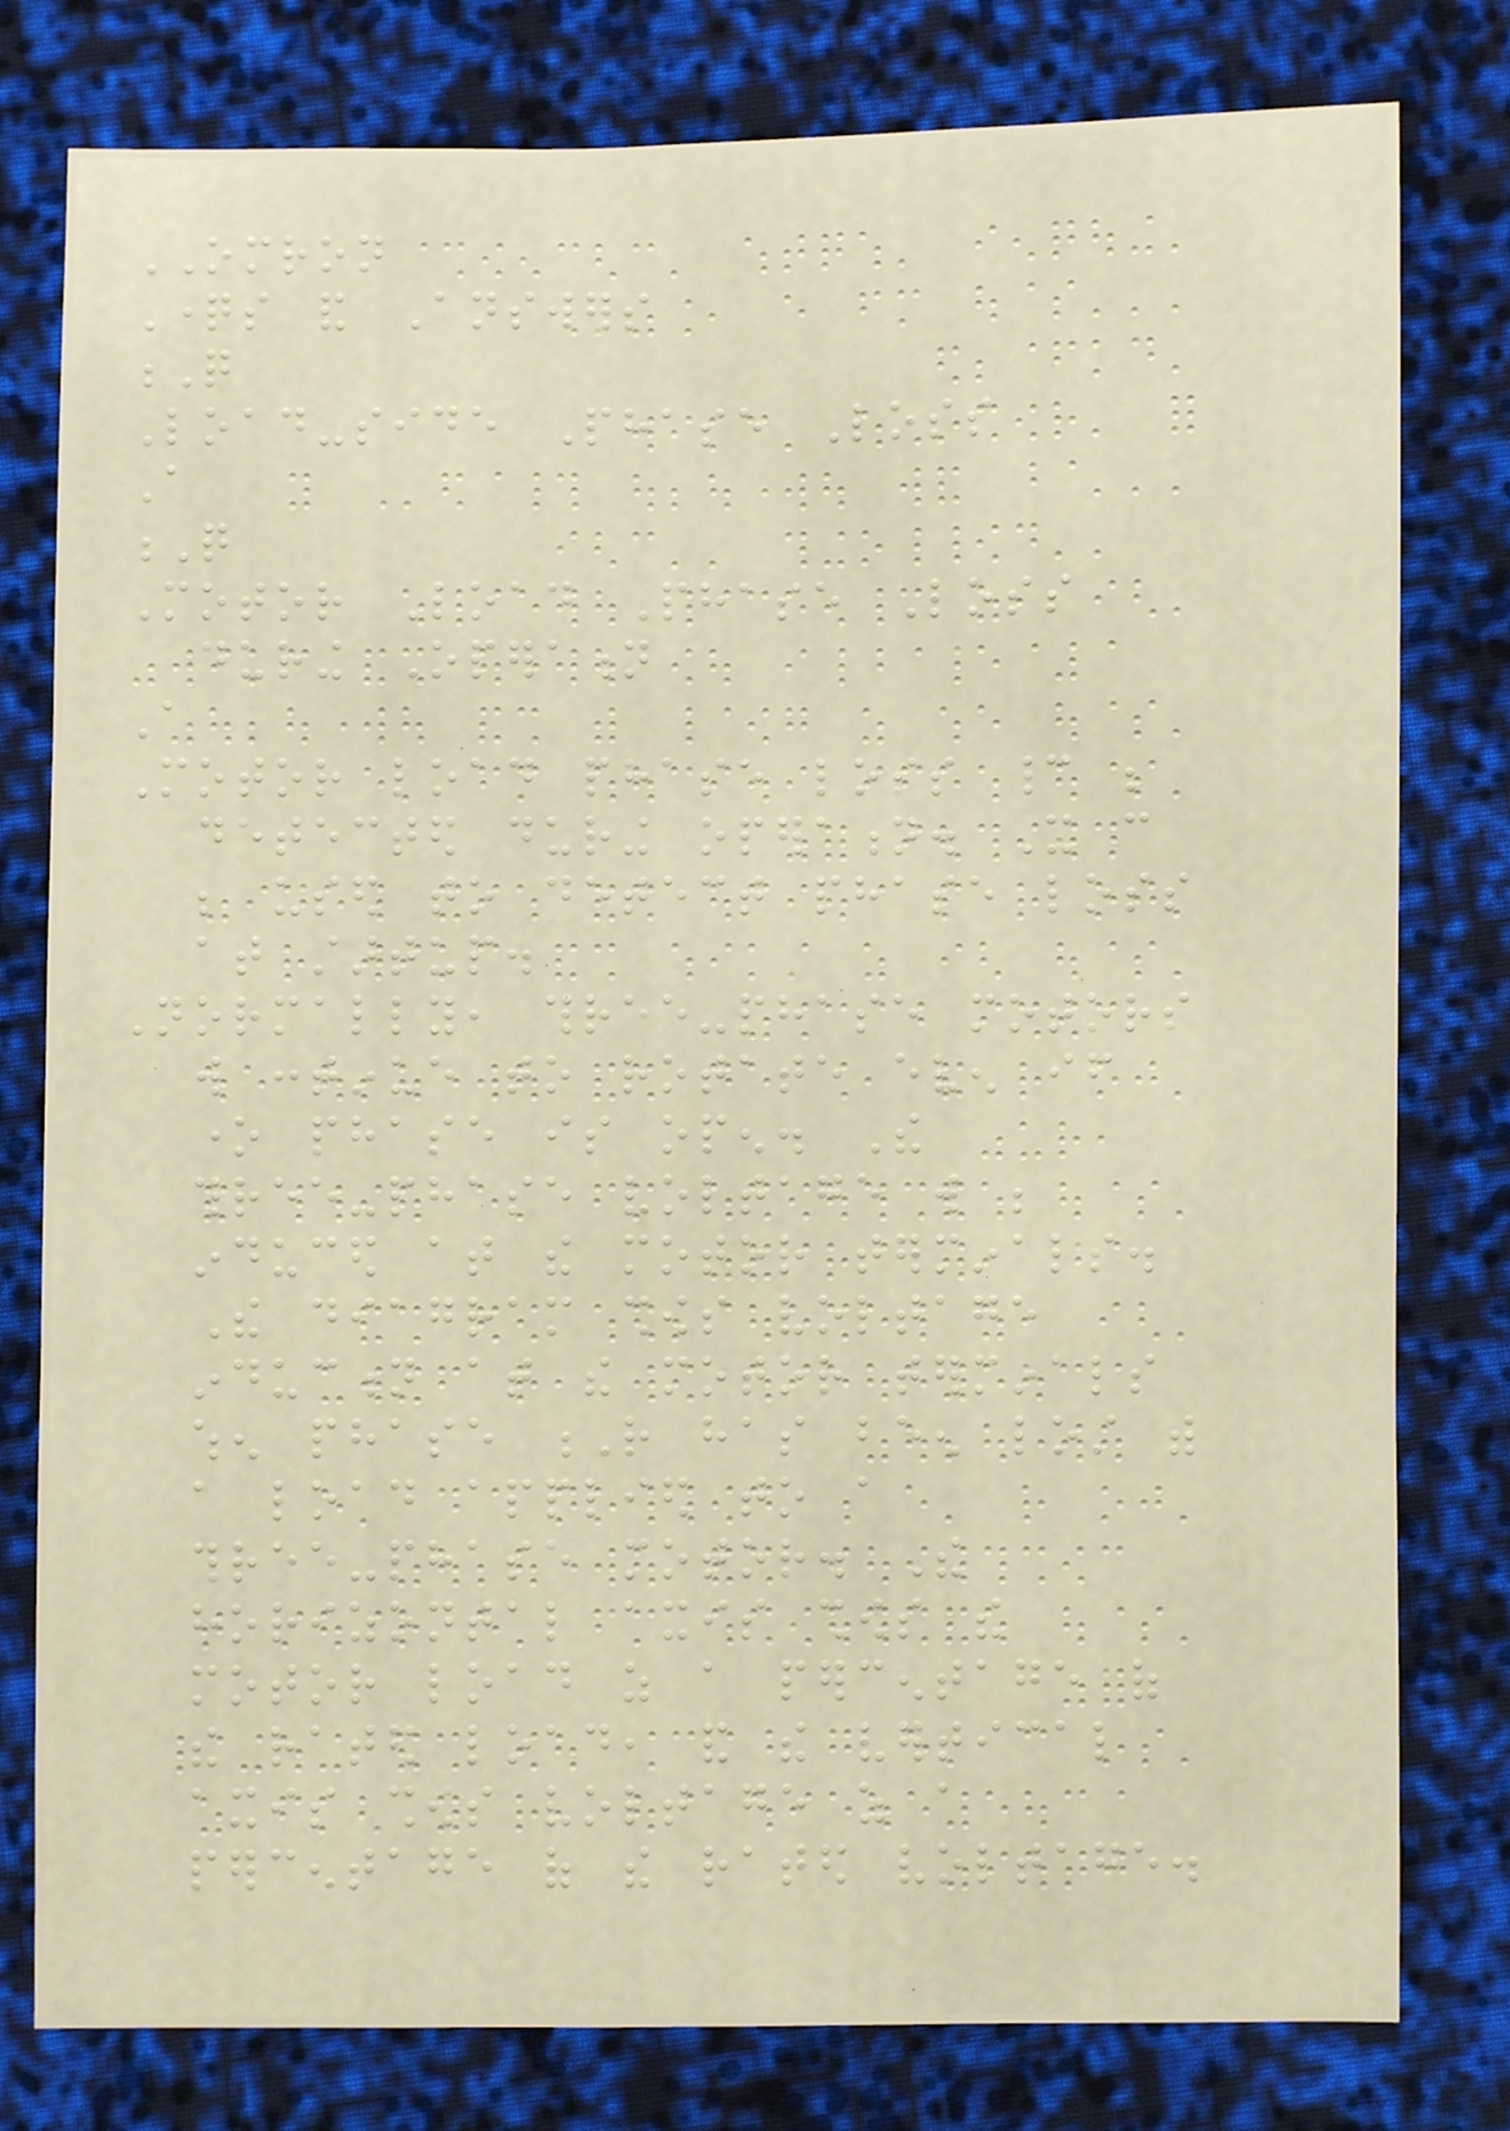OMRON
Questions and Answers
Q
Load-side Phase Loss
A
Q
Motor Load Phase Loss
during Operation
A
Motor load phase loss cannot be
detected during operation. It can
be used to detect phase loss
at startup.
Normally, three-phase motors
will continue to rotate even if
one phase is open. The
three-phase voltage will be
induced at the motor terminals.
The diagram shows voltage
induction at the motor terminals
when phase R has been lost with
a load applied to a
three-phase motor. The
horizontal axis shows the
motor load as a percentage of
the rated load, and the vertical
axis shows voltage as a
percentage of the rated voltage.
